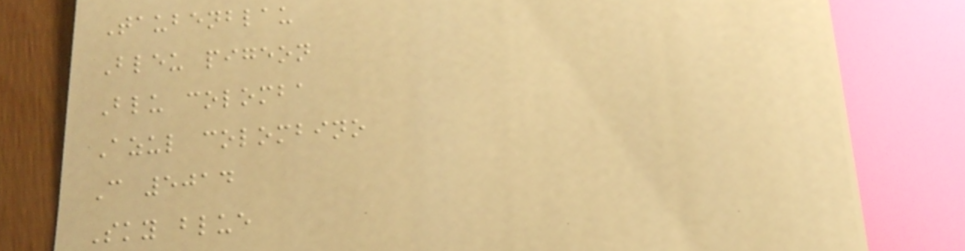Taubenblau
Bleu pigeon
Blu colomba
Azul colombino
C 5014
Sky blue
